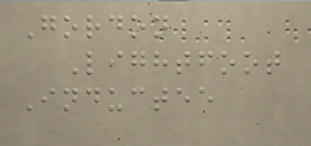Gordon
Lightfoot
Inductee
